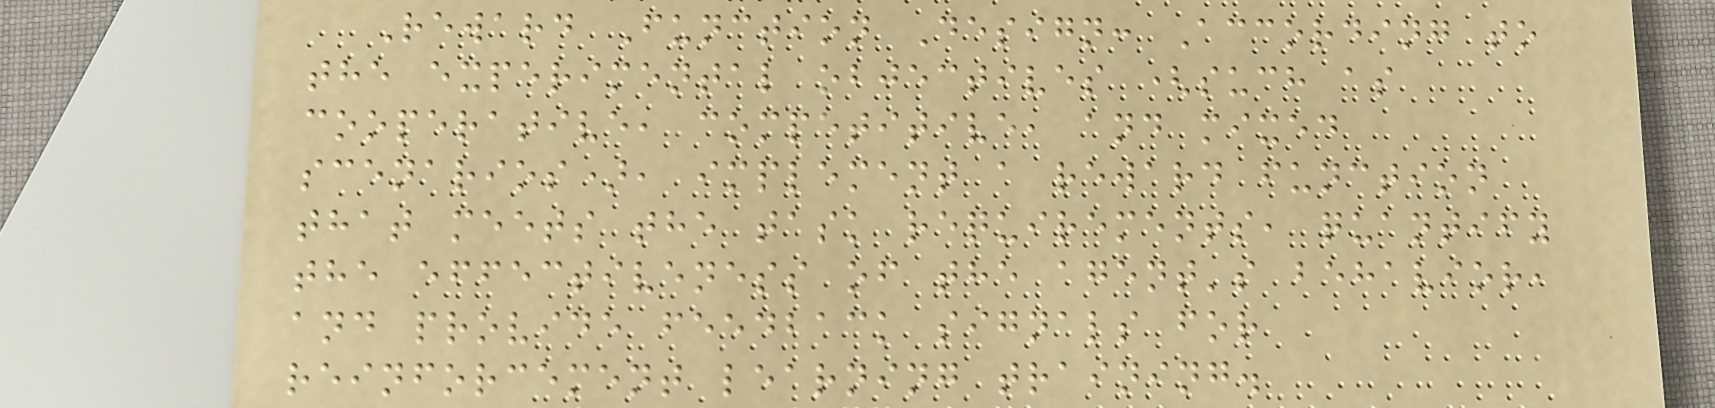Reward Function Design: According to
the experimental objectives (such as
cooperative, competitive, and mixed
scenarios), implement a reward function
that meets the task requirements, quantify
the effectiveness of the agent's behavior,
and provide feedback signals for
reinforcement learning training.
